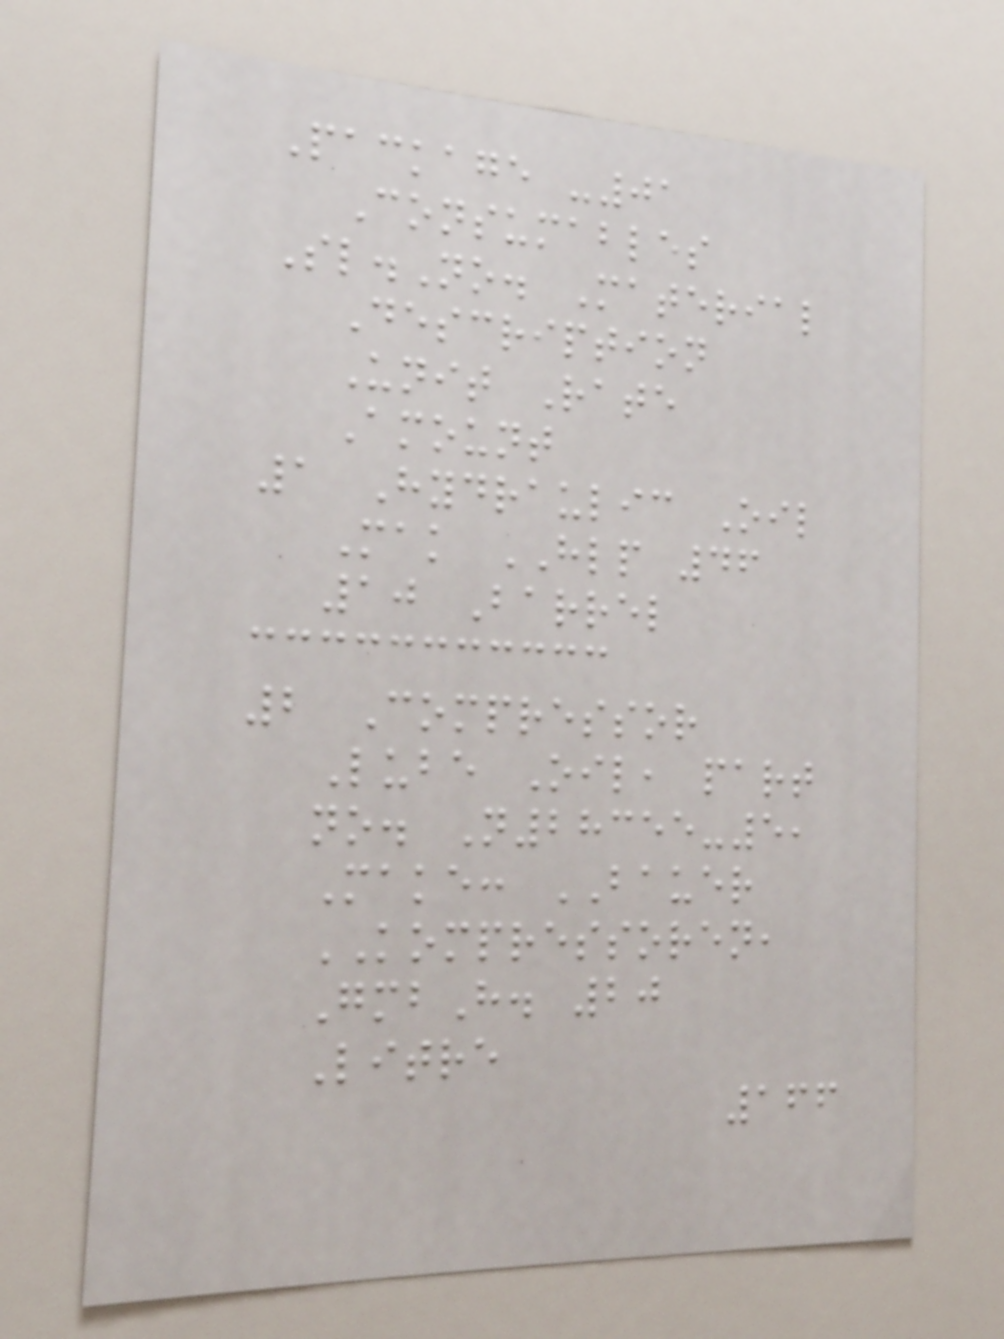Package -01
Consumables
Sl.No. Material
Description
Unit Rate
Amount
1 Hydraulic Oil
Mak HLP 46
10 Barrel
2 Compressor
Lube Oil, part
no. N28355-5,
Make: BAUER
KOMPRESSOREN,
GmbH. 20
Litre
166
